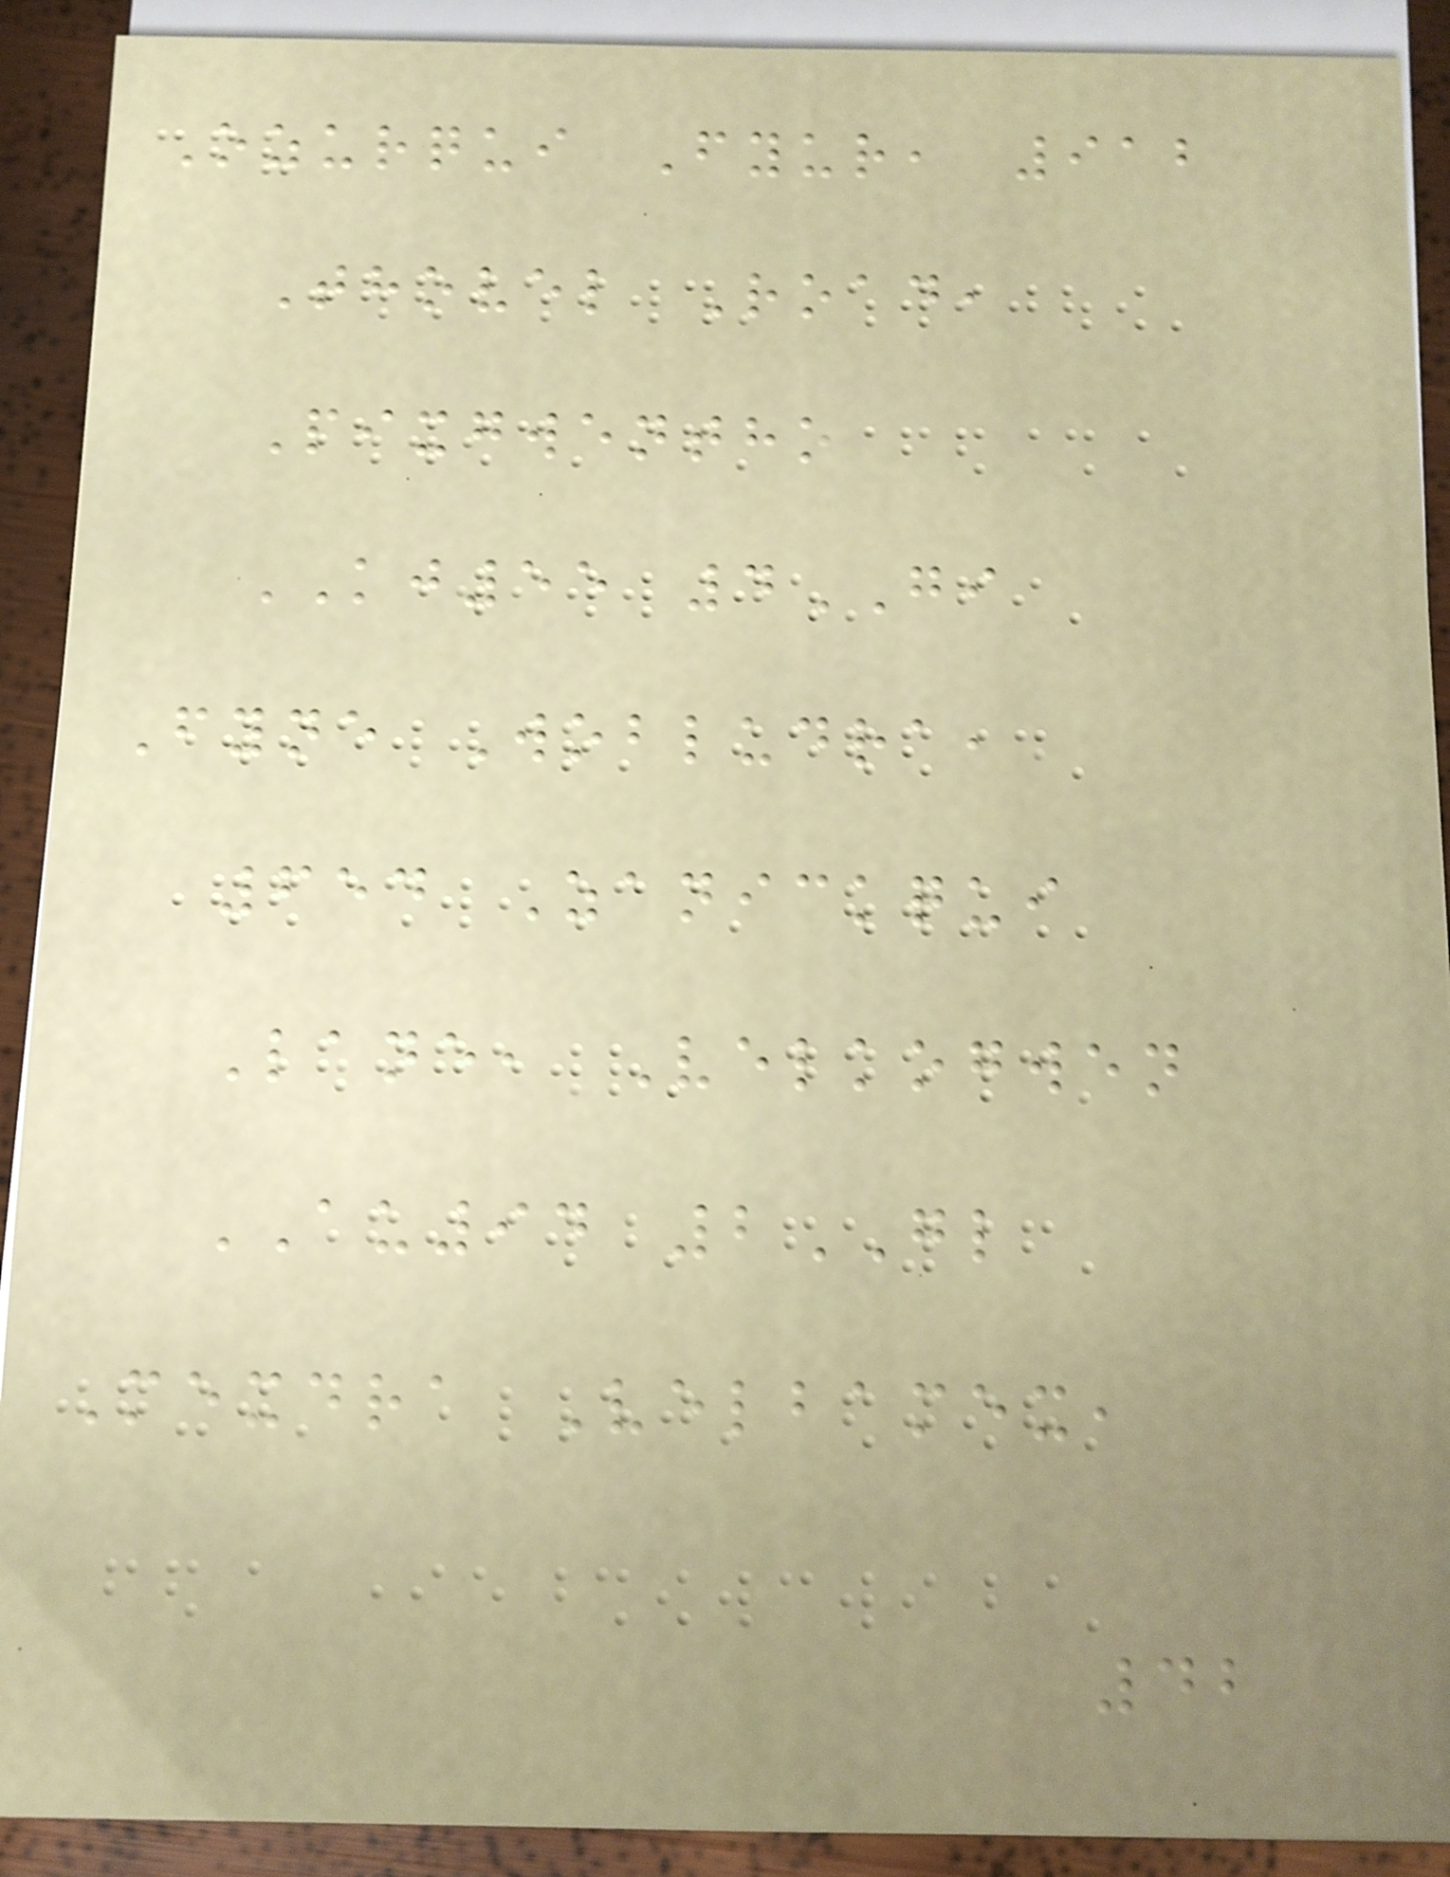Ozurqui Fyur, 912
Thovel Road,
Pixgwentho
KJ55 4GI
Fyne Wobludra,
654 Zanickqui
Lane, Velkogwen
AU94 2GL
Mexdra Velbamex,
42
